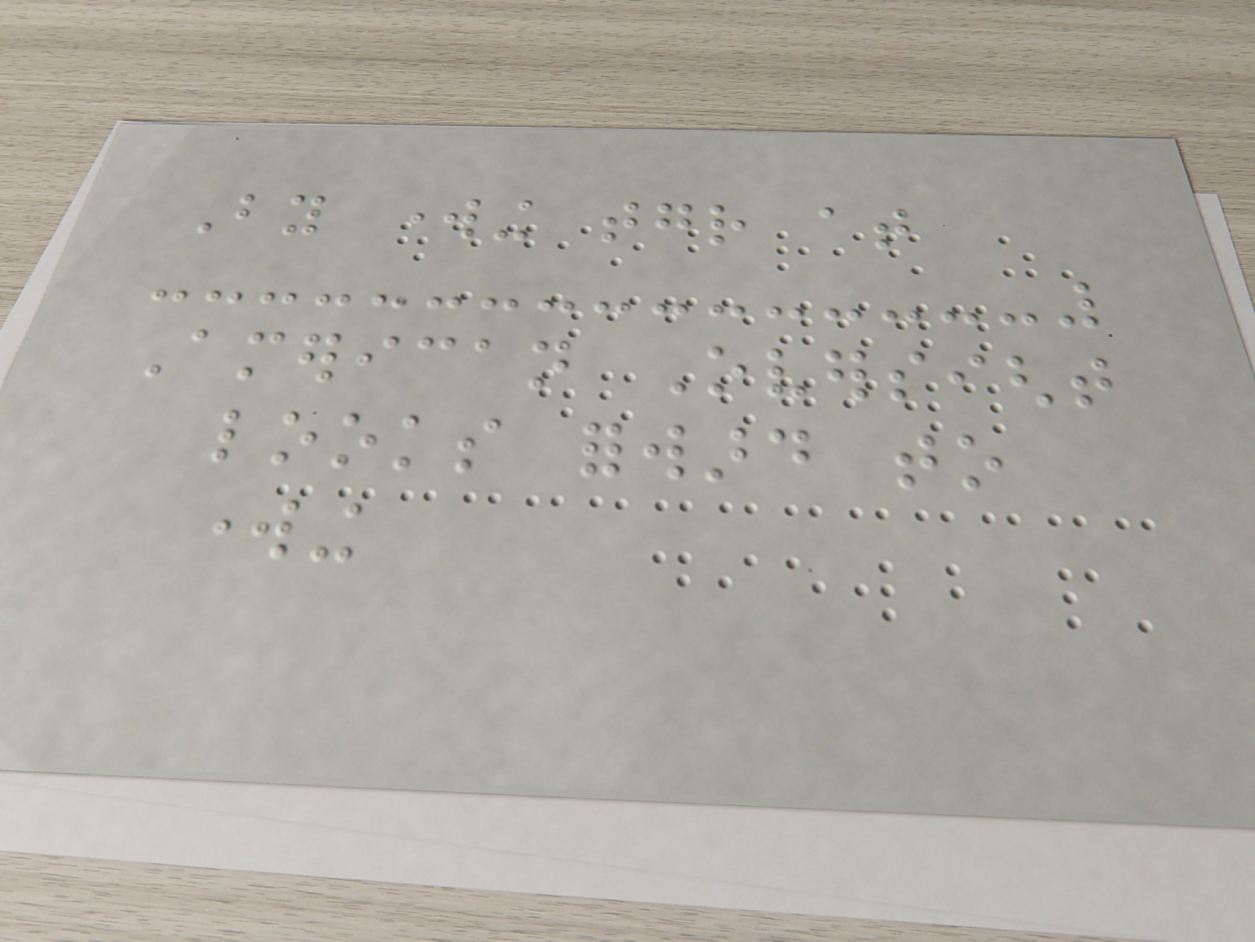By working together at
American Oversight
looks forward to
working
